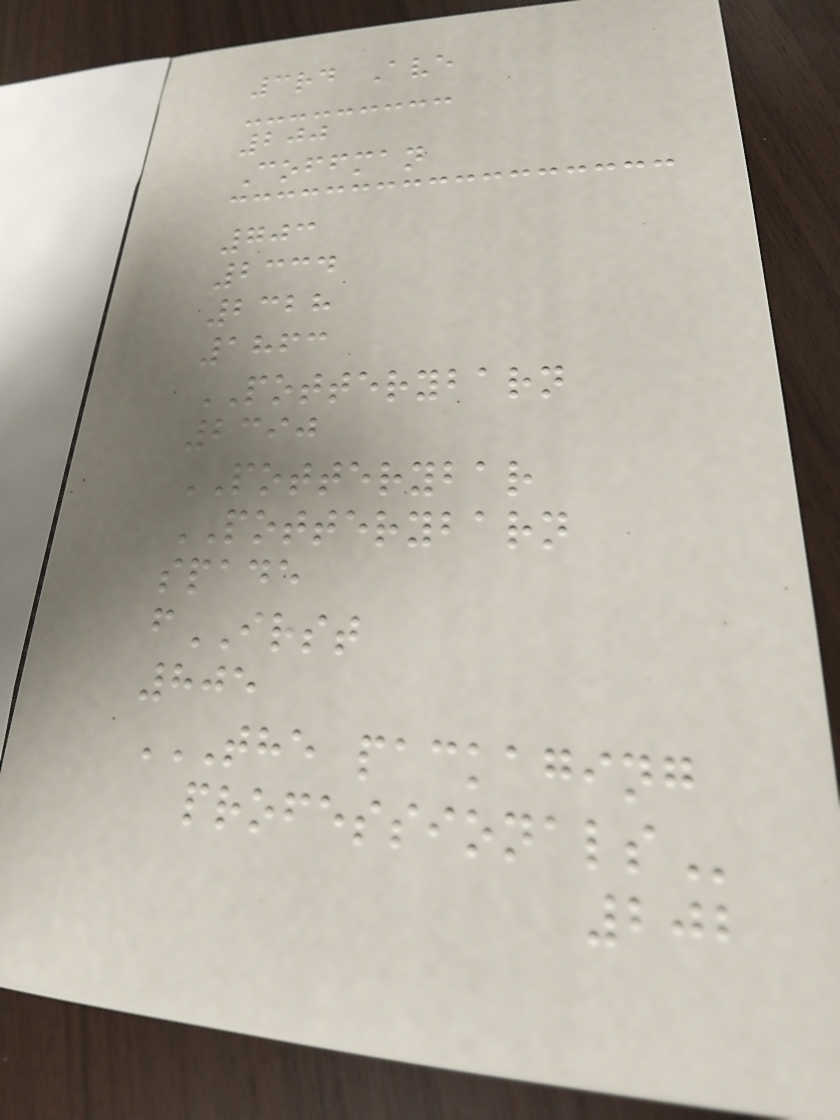3rd Ave
200
Coffman
703
2334
2328
1863
POTTERYBARN
2390
POTTERYBAR
POTTERYBARN
spade
fIRST
805
THE PACKAGING
PROFESSIONALS
202
